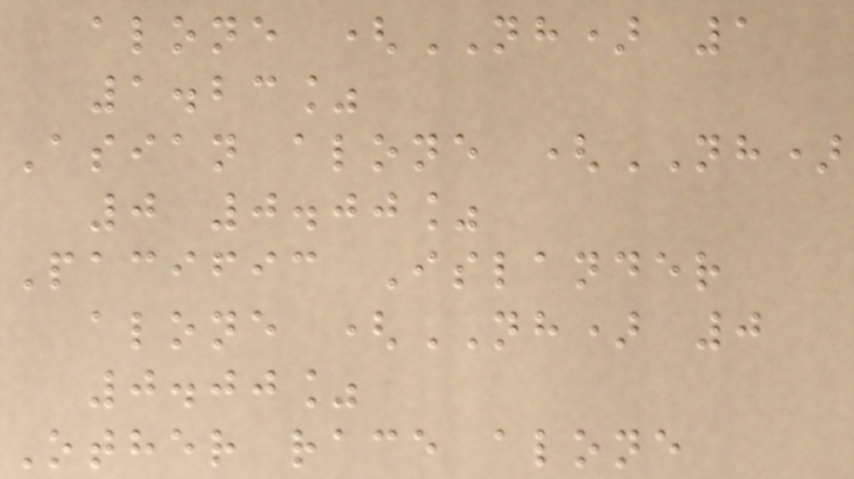alone (NH) 1
1.23%
Asian alone (NH)
0 0.00%
Pacific Islander
alone (NH) 0
0.00%
Other race alone
